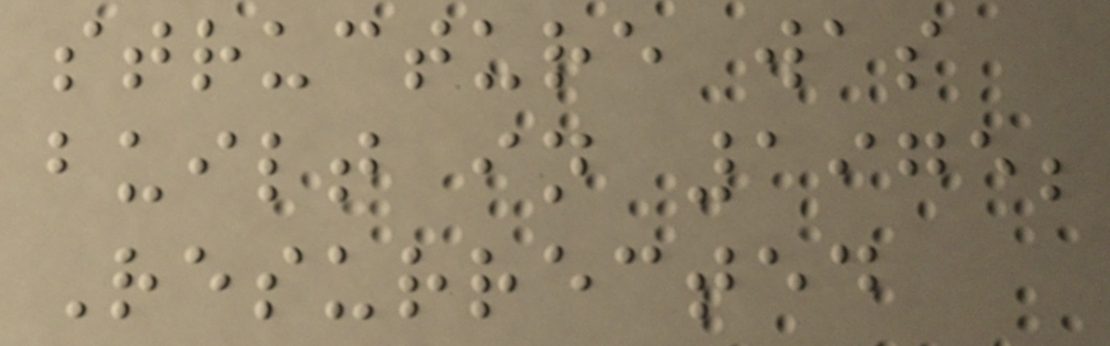structure was
built in 1975;
Resurrected
